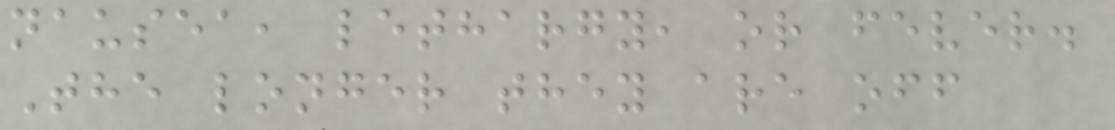nausea, lethargy, or fever.
The longer they are off
